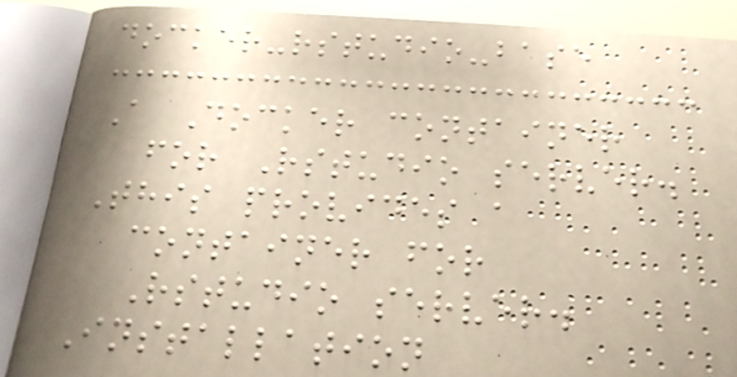docker-rstudio-base
A Docker container
for Rstudio server.
This provides a
container for
Rstudio server.
Installation
